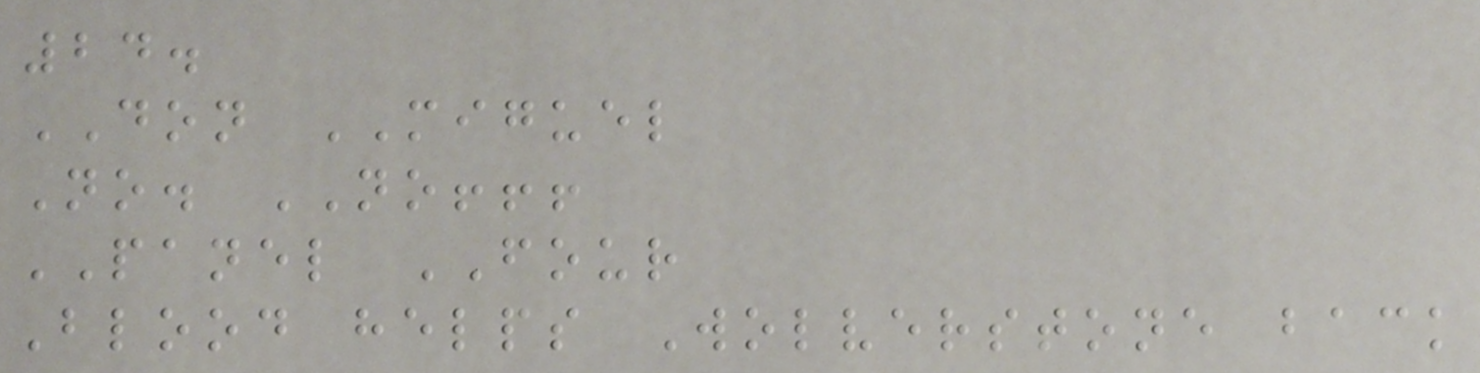24.
DON MIGUEL
No. NO!!!
PANEL FOUR
Blood helps Wolverstone back
